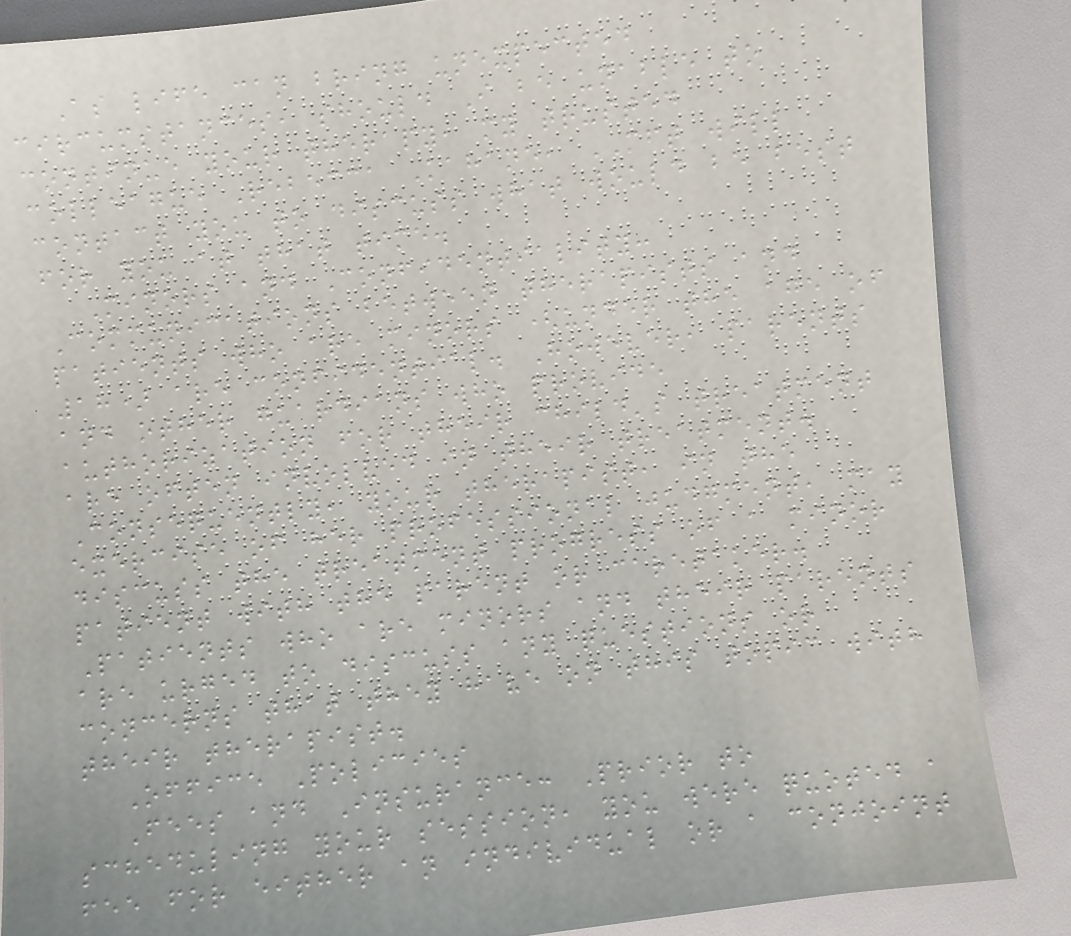As life can bring unexpected
circumstances, should I be unable to
continue your therapy, my trusted
colleague Rebecca Kahane, MFT will
contact you to discuss what would be best
for you at that time.
Minors and Confidentiality:
Communications between therapists and
patients who are minors (under the age of
18) are confidential. However, parents
and other guardians who provide
authorization for their child's treatment
are often involved in their treatment.
Consequently, your therapist, in the
exercise of her professional judgment, may
discuss the treatment progress of a minor
patient with the parent or caretaker.
Patients who are minors and their parents
are urged to discuss any questions or
concerns that they have on this topic with
their therapist.
Office Policies
Fees and Insurance: Prior to
scheduling your session, you were quoted a
fee for either an individual or a conjoint
